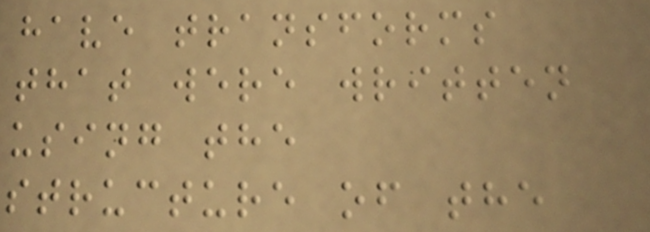have transforms
that were written
using the
structure of the
